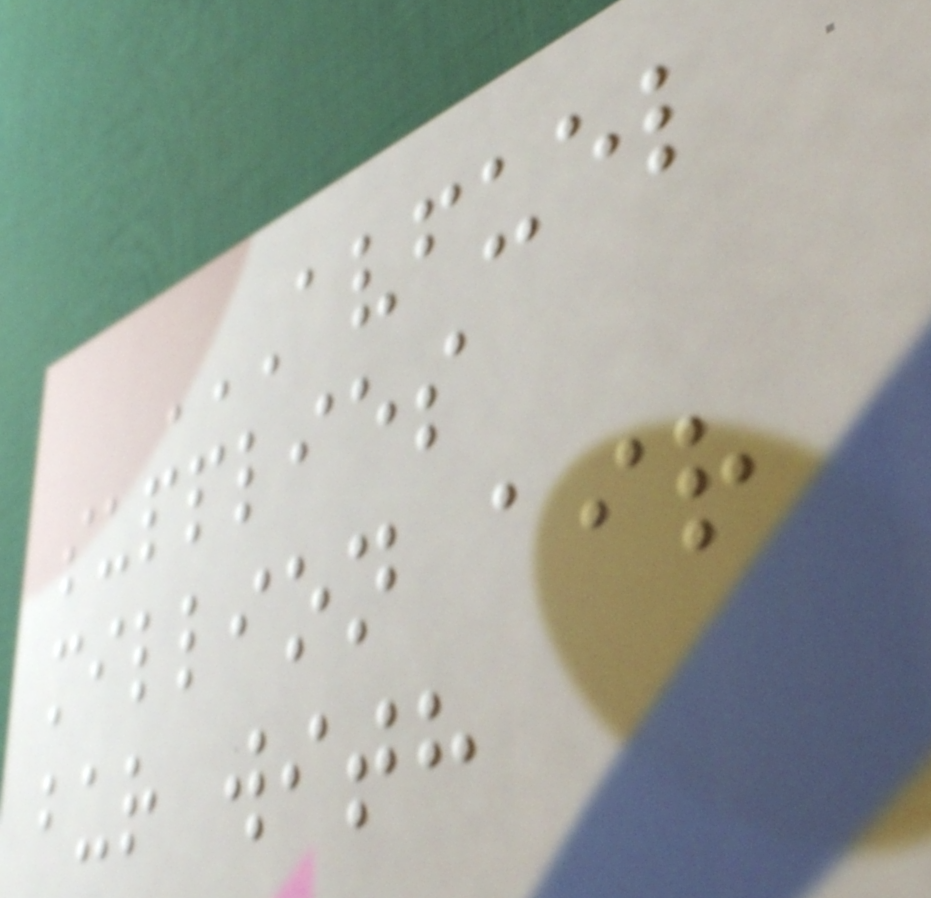AVFUEL
SUPPLIES
MILLION AIR
BUR WITH
